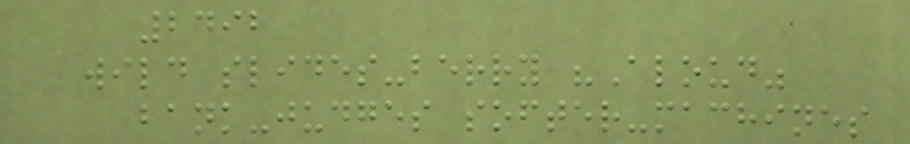2492
wild slides-berry "Aloud"
bank-judges softer-machines
